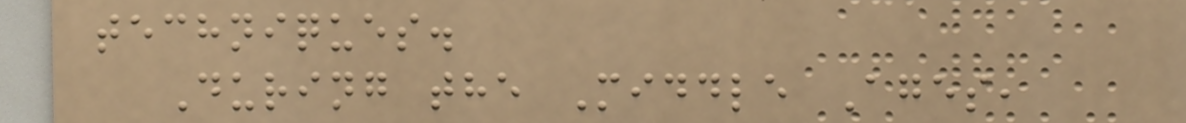techniques.
During the Middle Ages,
